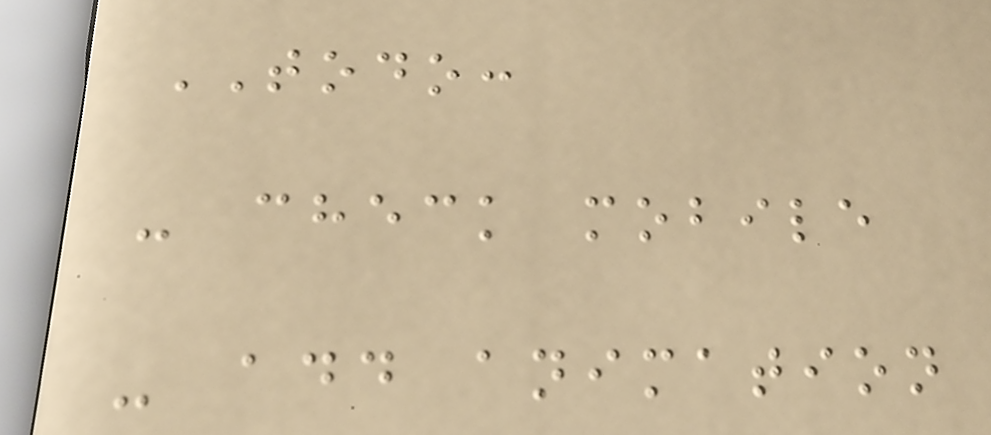TODO:
- check mobile
- add animation
